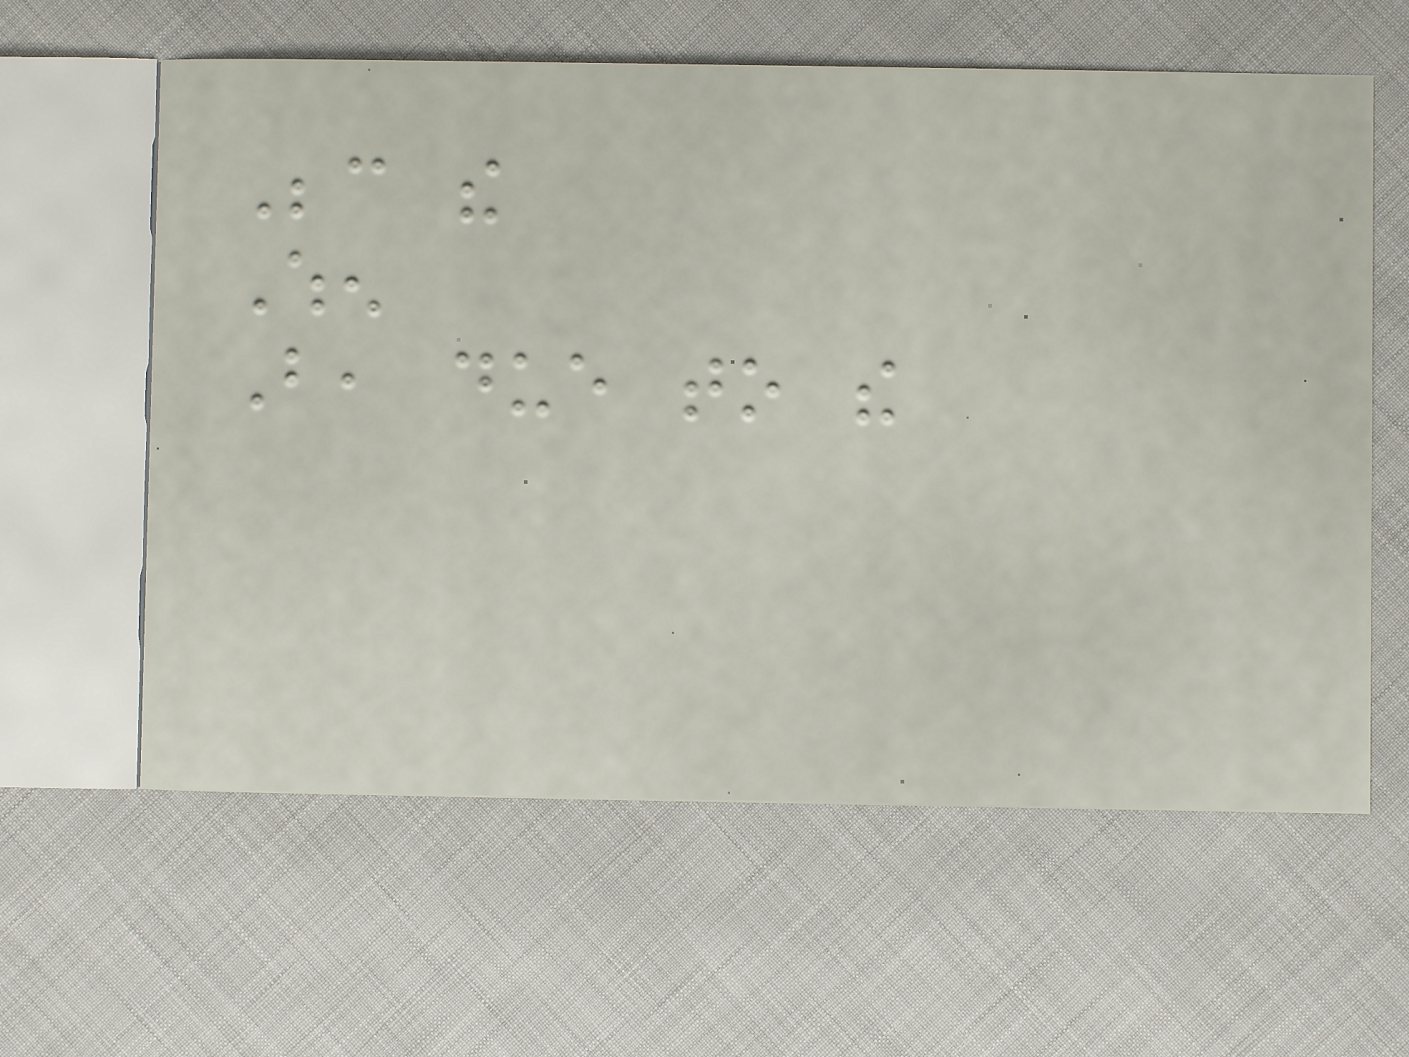Because the
When
But, due to the
